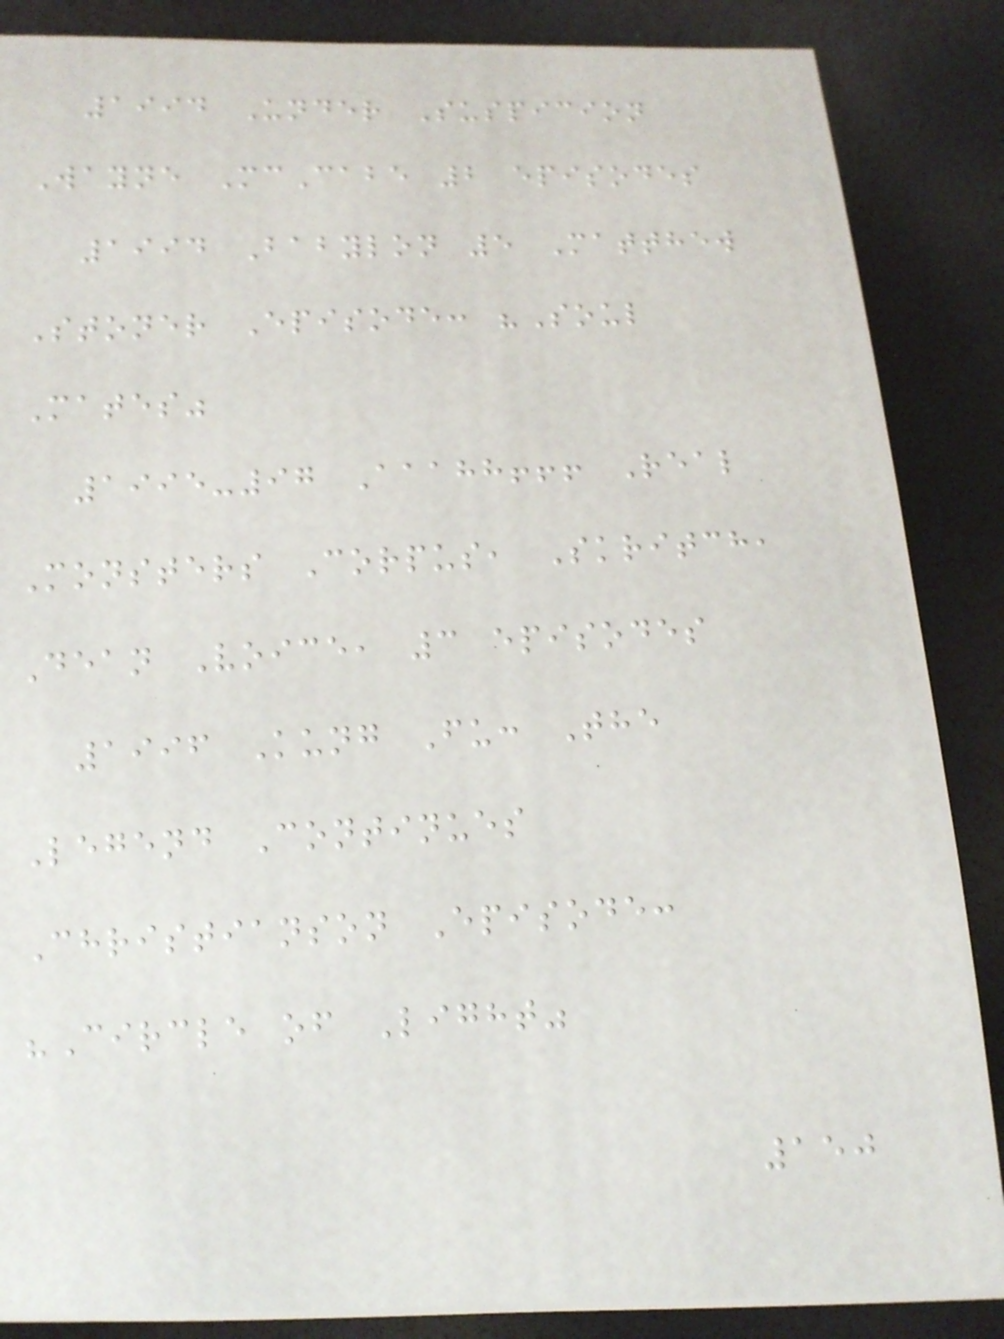1994 Under Suspicion
Wayne McCabe 2 episodes
1994 Babylon 5 Matthew
Stoner Episode: "Soul
Mates"
1995-97 Aaahh!!! Real
Monsters Corpus, Skritch,
Dean Voice, 3 episodes
1996 Kung Fu: The
Legend Continues
Christianson Episode:
"Circle of Light"
150
